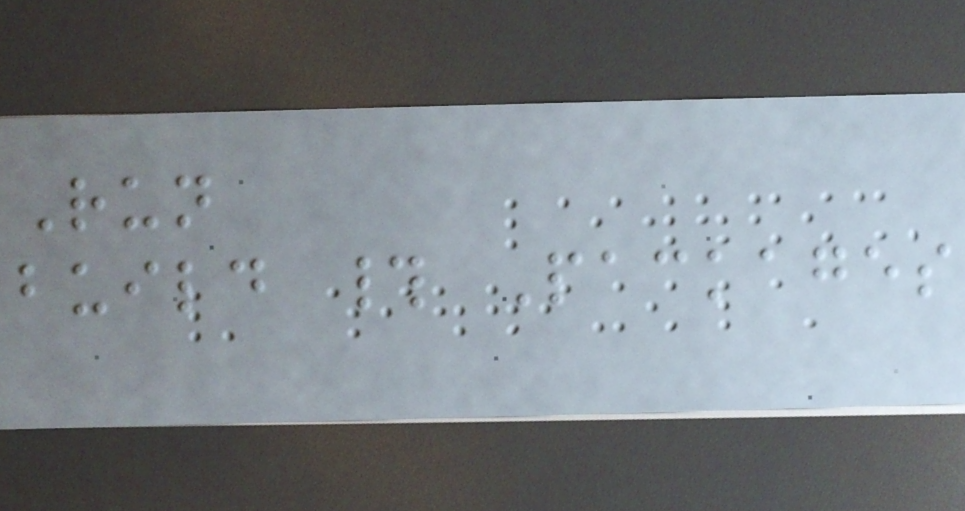Run
build # Packages
